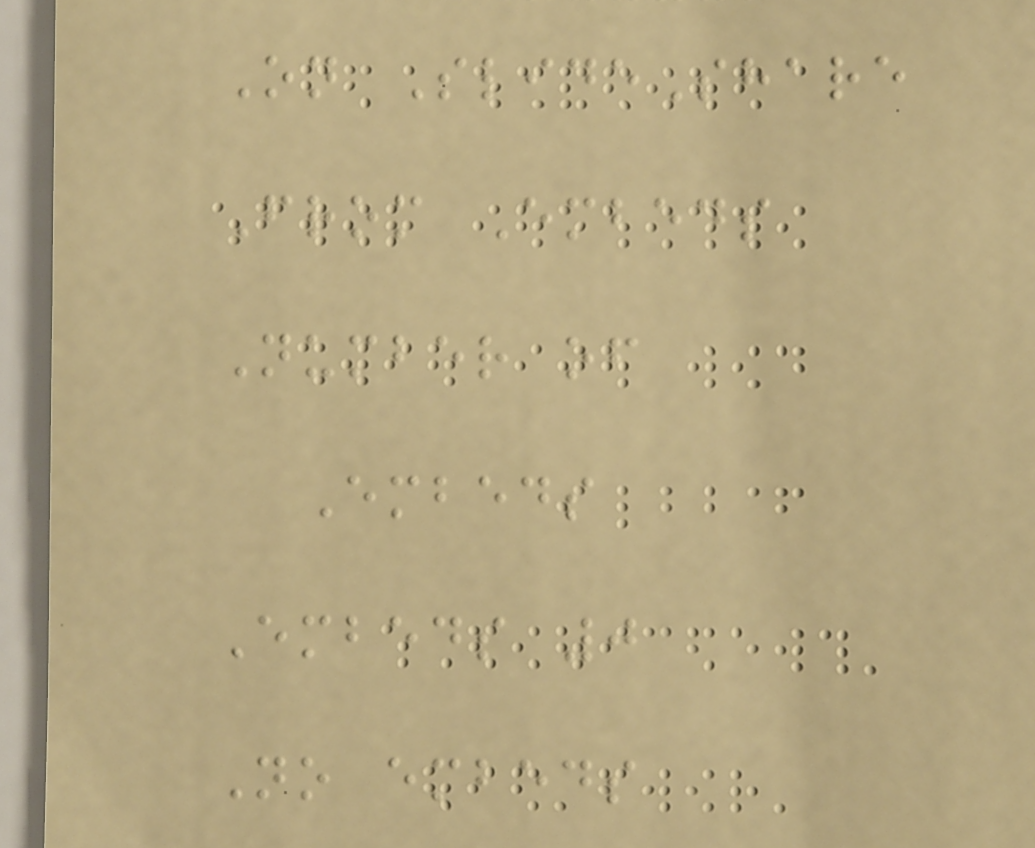On SlideShare
From Embeds
Number of
Embeds
Embeds 0
No embeds
